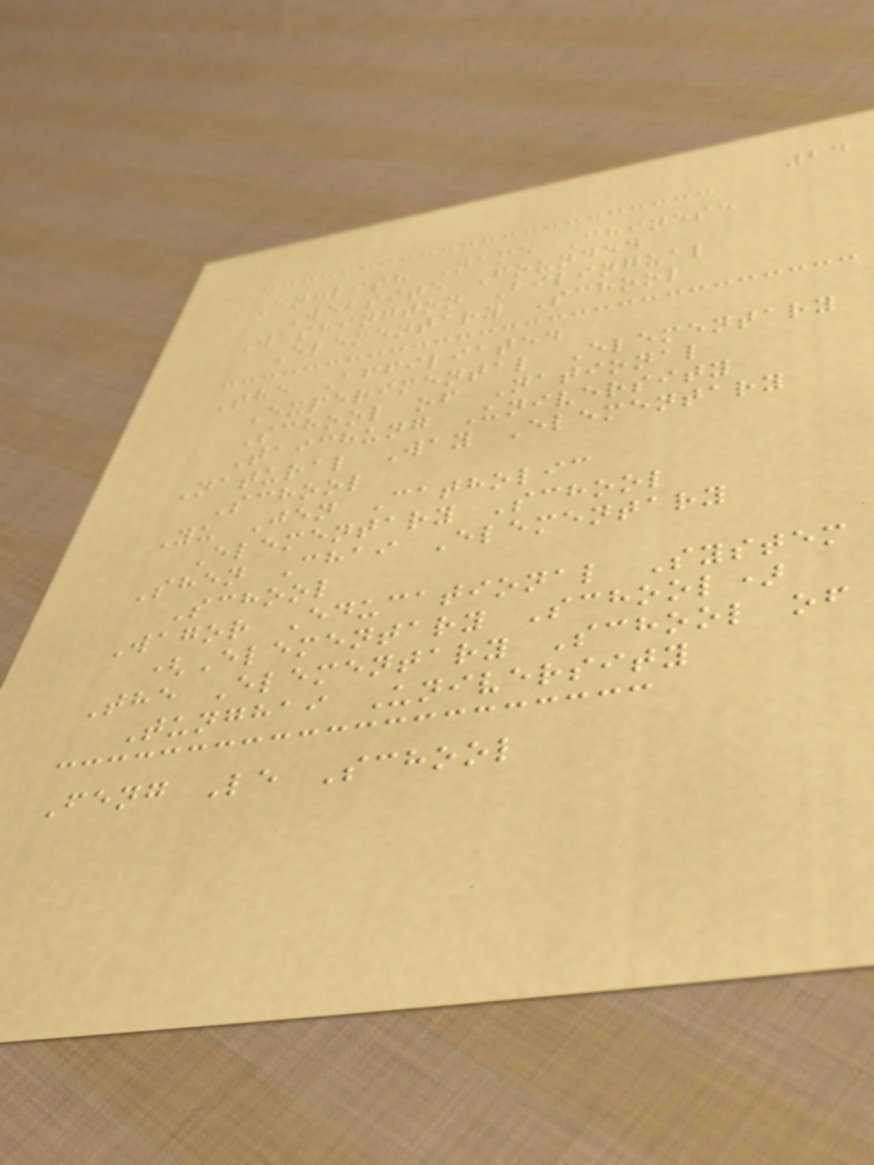24
English Name Chinese
Website Founded
Washington Bilingual
Elementary School
The Affiliated
Experimental Elementary
School of National
Taichung University
Natural Way Elementary
School
Yu Jen Catholic
Elementary School
Shen Chai Elementary
School
Wagor Educational System
(Elementary School)
The Elementary School of
Tunghai University
Feng Le School
